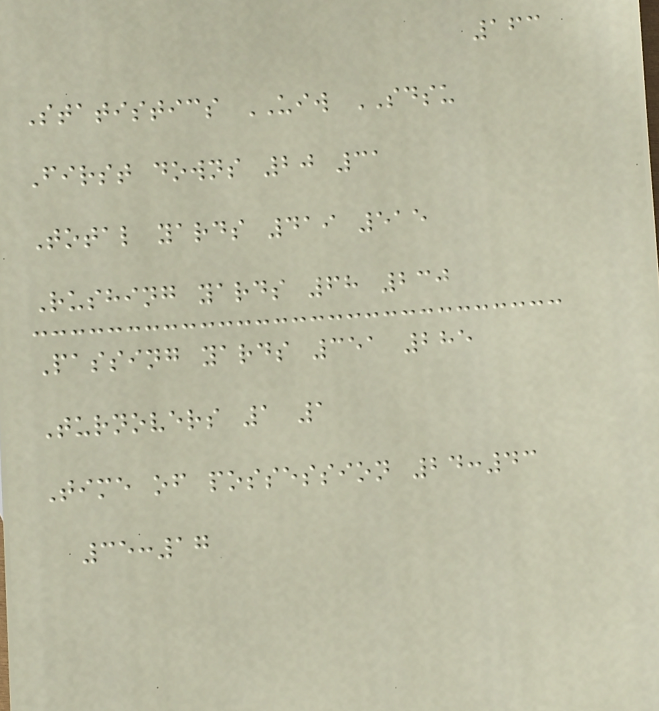163
Statistics UIW SDSU
First downs 20 31
Total yards 419 515
Rushing yards 68 230
Passing yards 351 285
Turnovers 1 1
Time of possession 24:43
35:17
